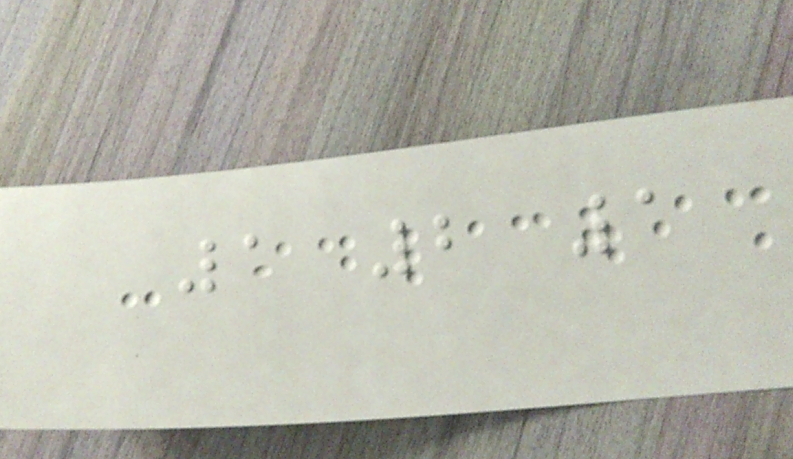1 2 1
